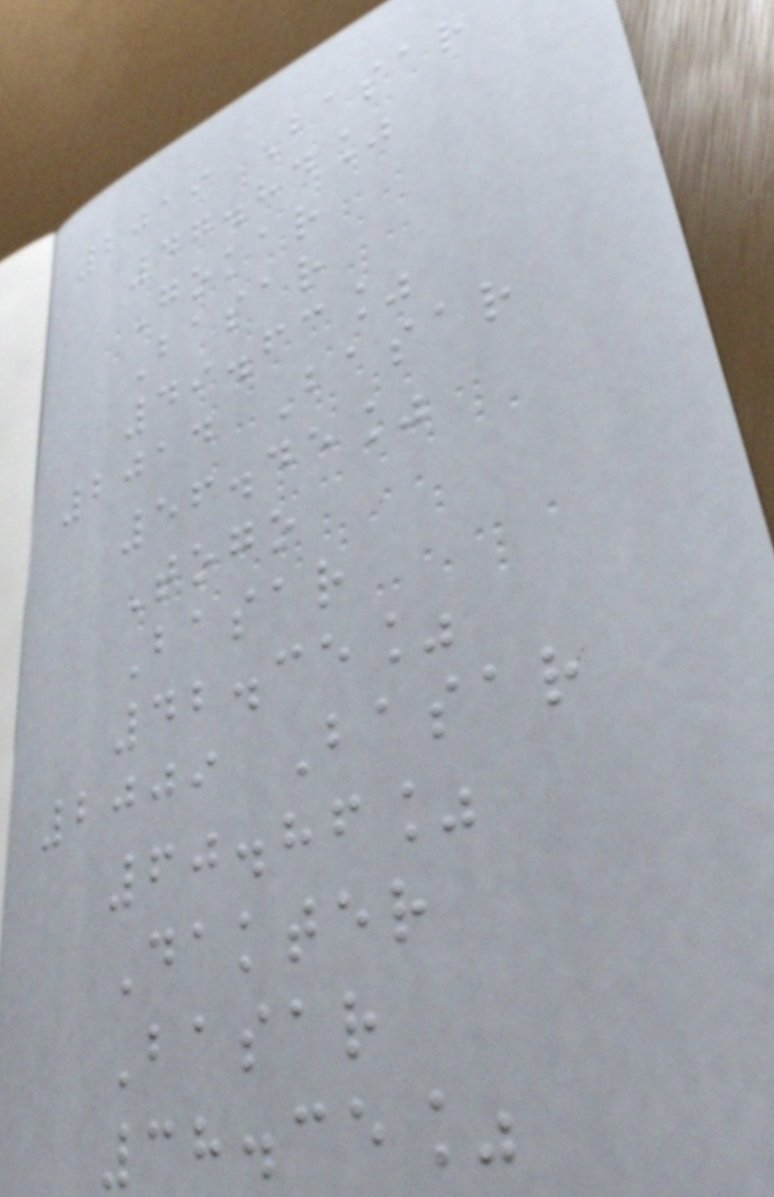2019 Basar
47.84%
Gokar
Basar
49.63%
2014 Basar
56.45%
Togo
Basar
42.35%
2009 Basar
60.86%
Dakter
Basar
38.35%
